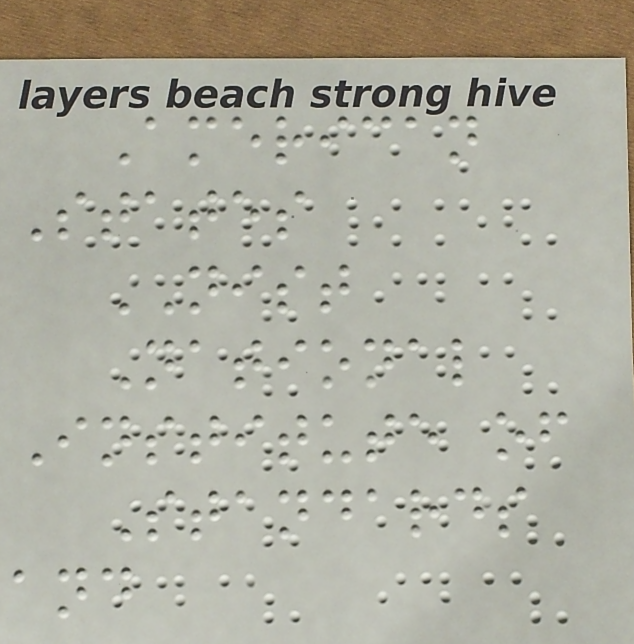American
States
NIST
National
Institute of
Standards
and
